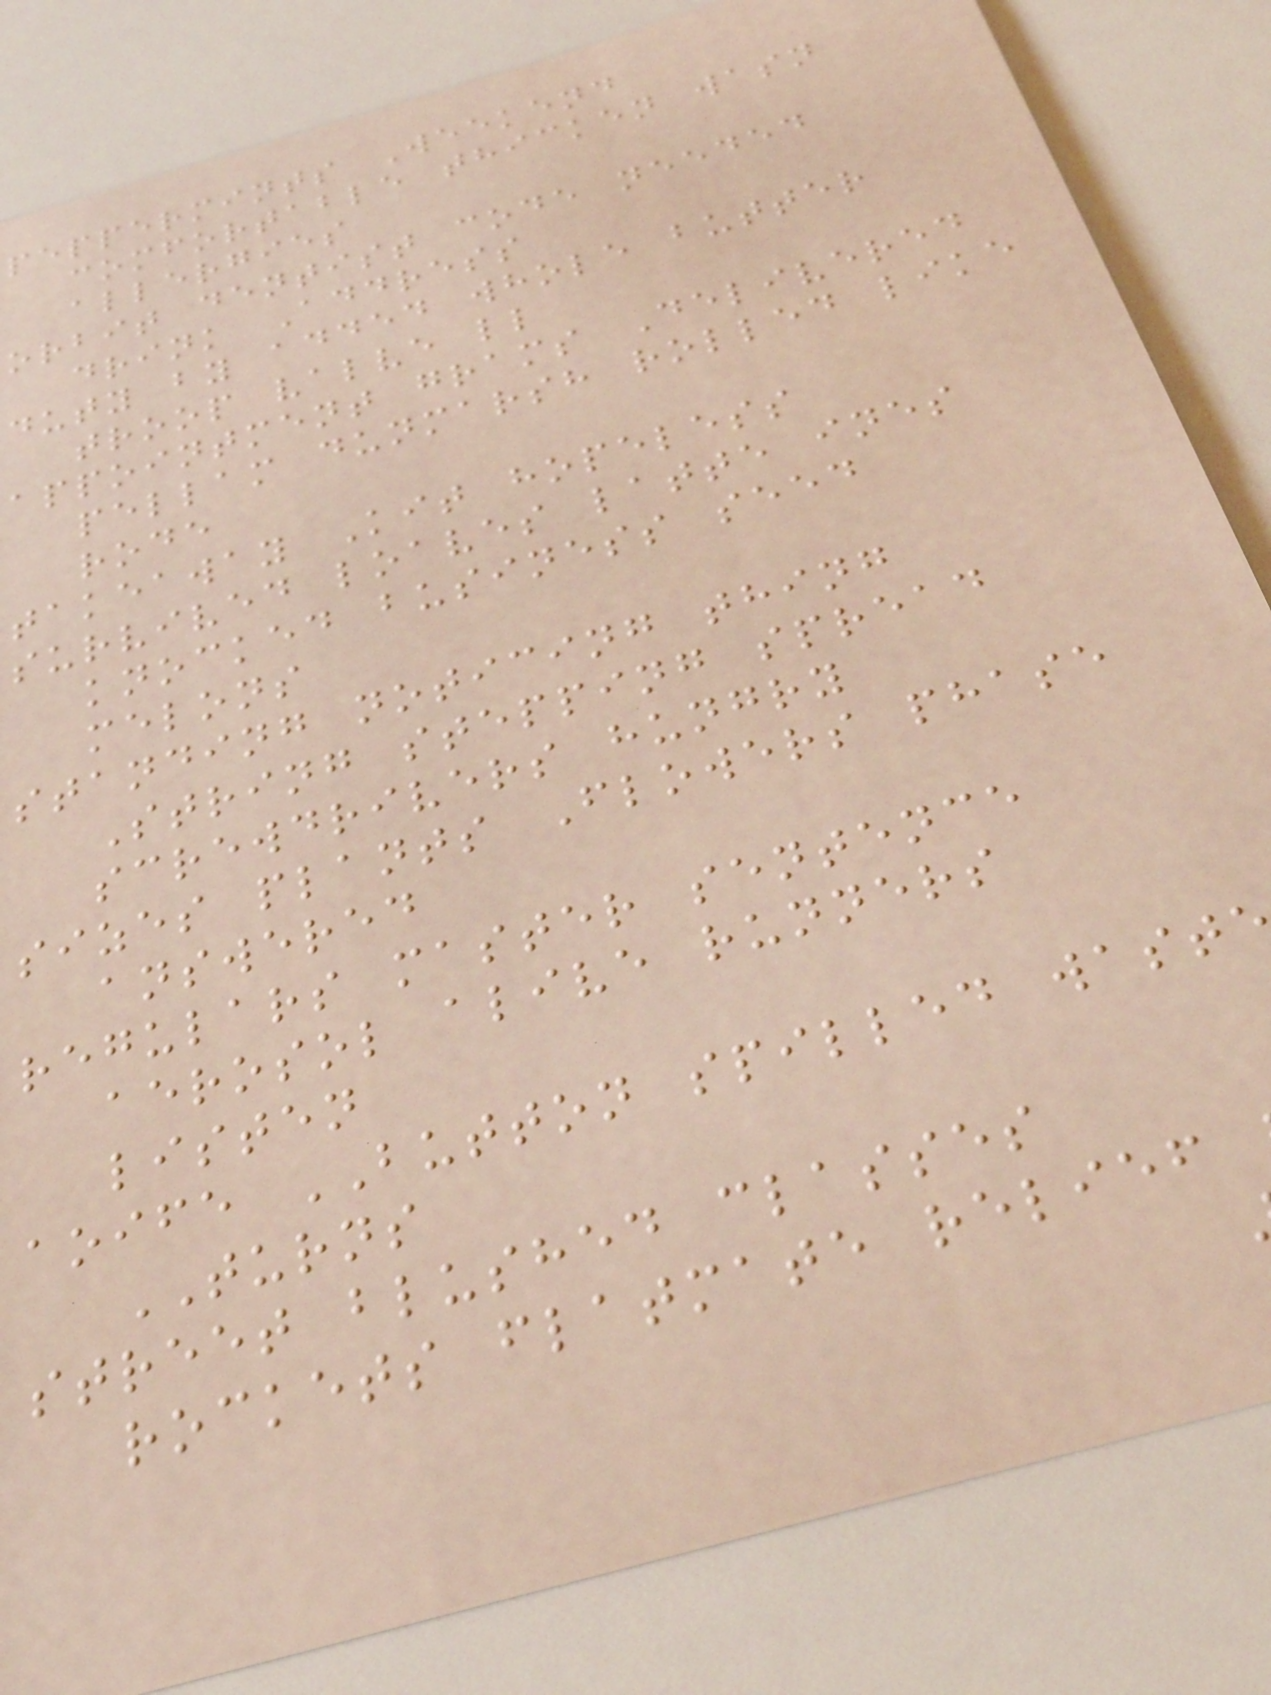peppermints Weekend
comfortable thicken wasn
allergies
orbit dentist code needed
drink Address
duty by added whole butter
troop valve ll
appointment grams Delivered
pellam dunmarsh rolled like
rode
takeaway Kit hopeless
survived loaves latte ines
knocked business seed
melons
standing noticing thing
String stepping spread
screwdrivers hungry
sizes plants Flowers phase
answered
regulars master sentence
aerosol alive runners
listen
aoife BUTTON spilled wast
TURNS
street blushed classes
rockets flatmate relief
